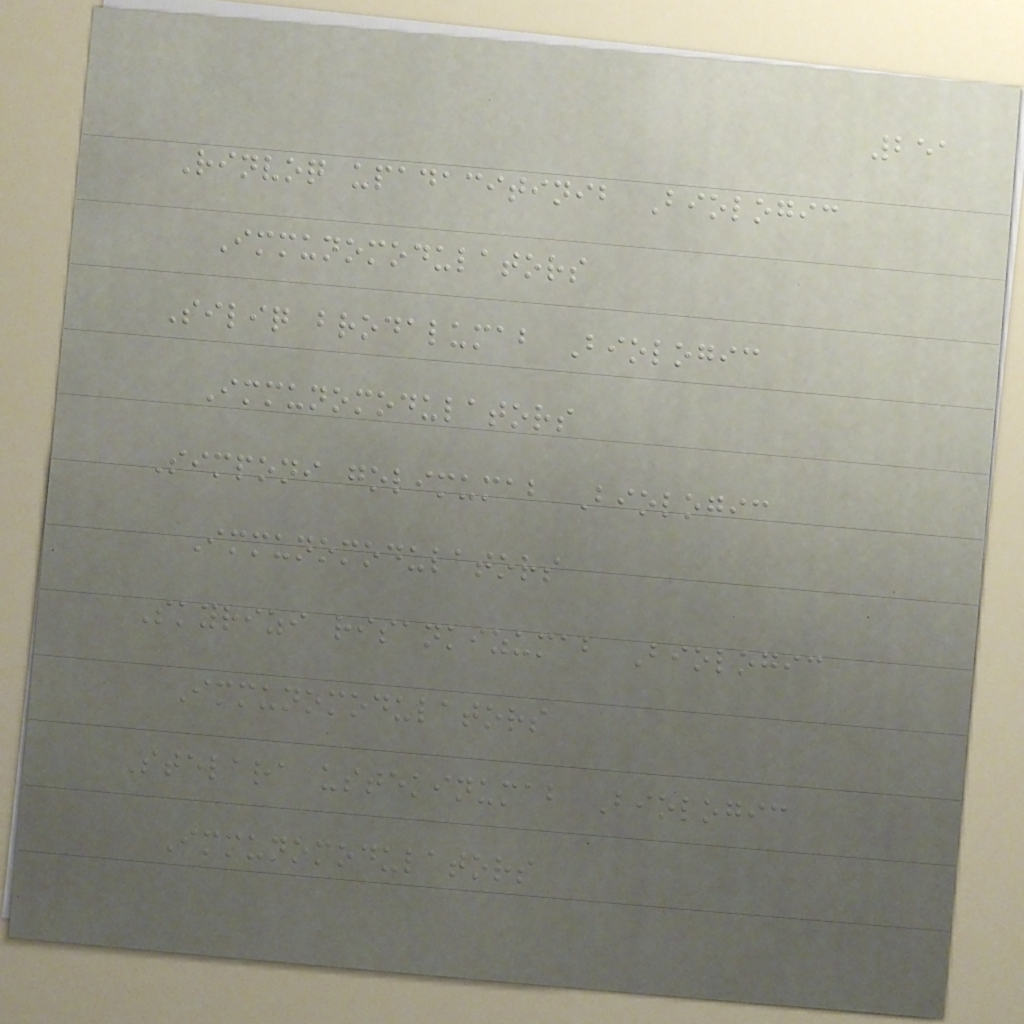251
Rinvoq upadacitinib Biologic
Immunomodulators
Siliq brodalumab Biologic
Immunomodulators
Simponi golimumab Biologic
Immunomodulators
Skyrizi risankizumab Biologic
Immunomodulators
Stelara ustekinumab Biologic
Immunomodulators
